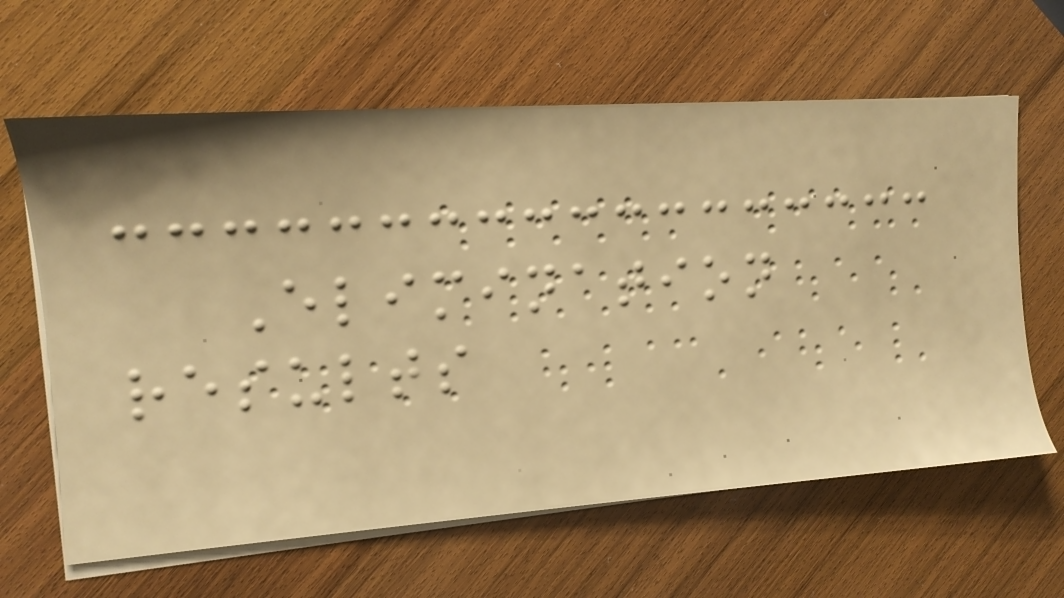Elimination
results
